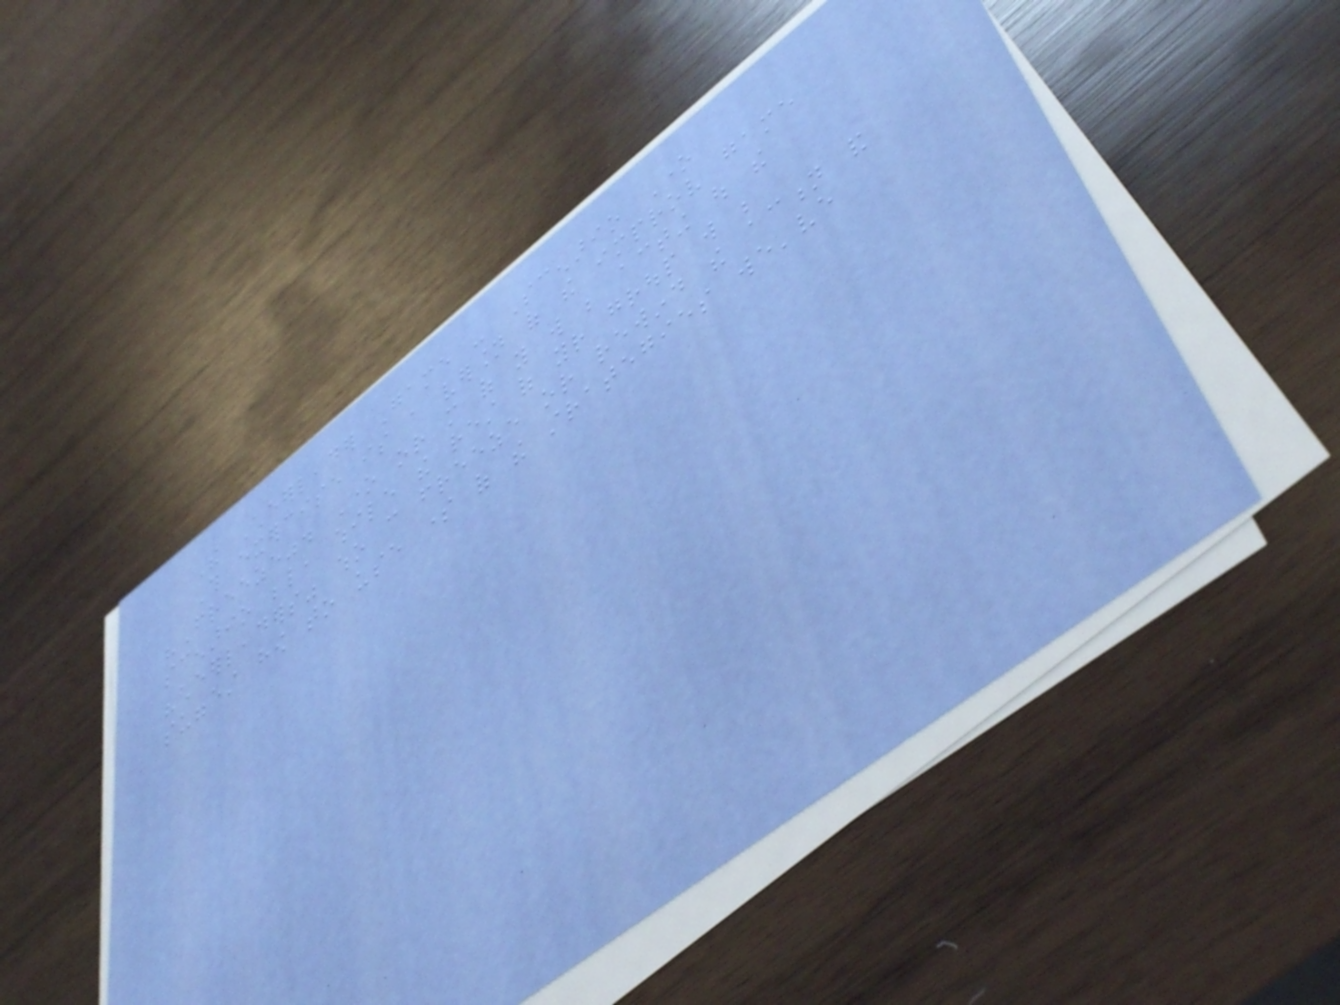The Cheerleader Game - Scenario One
This exercise is a version of the improv game
"Freeze". One or more of you will be acting out the
scenario below, while the rest of your group will be
"cheerleaders" who can freeze or rewind the action and
suggest how to use some of the strategies we've
